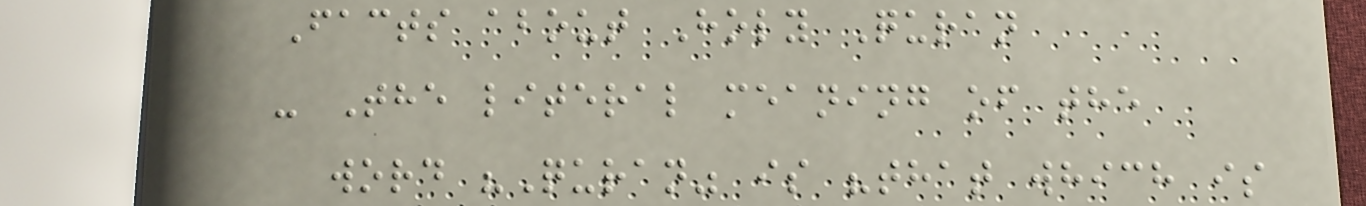Facts about Holy Quran
- The literal meaning of the
word "Quran" is "that which is
